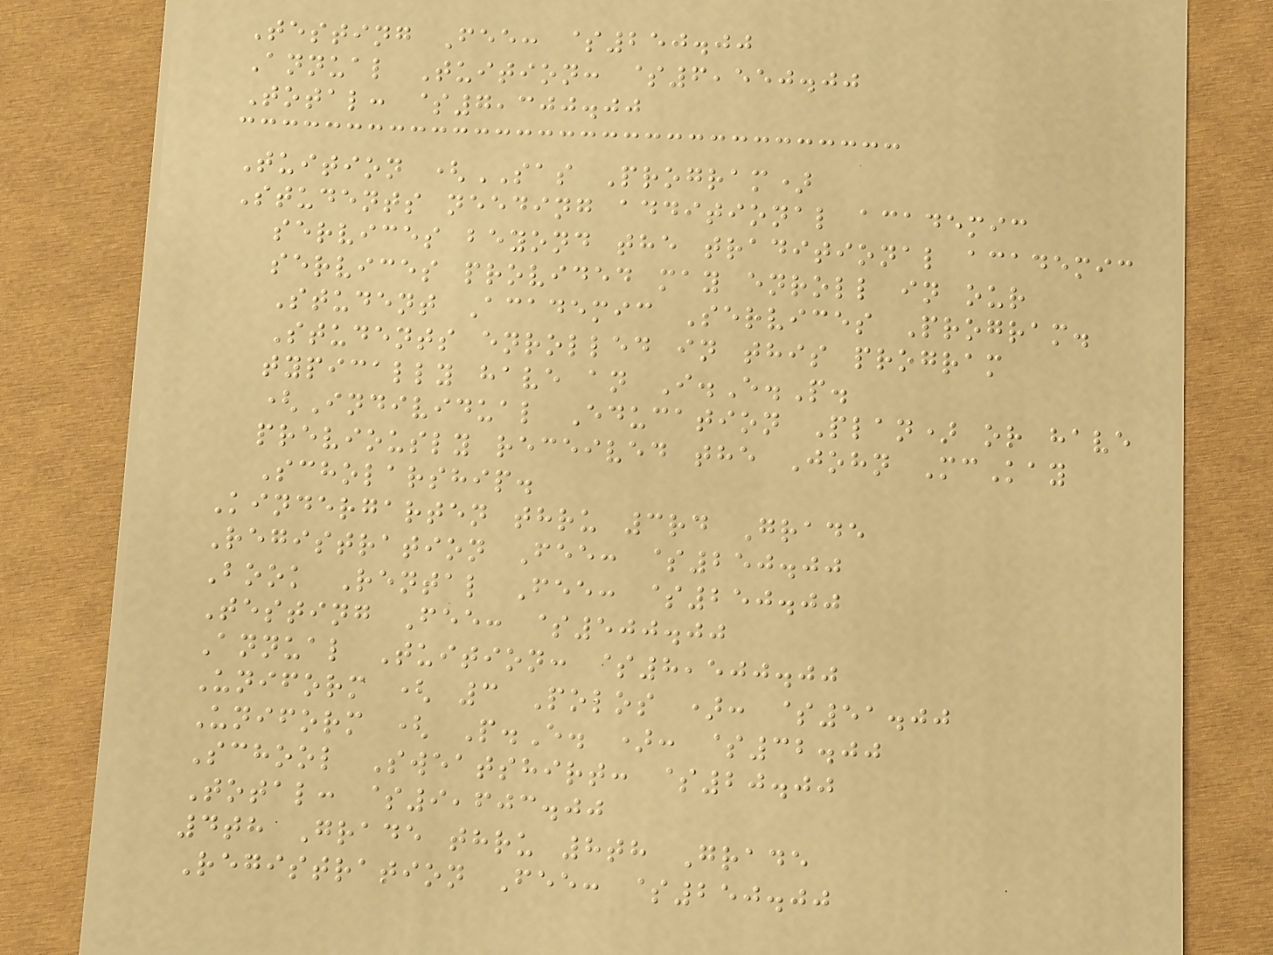Testing Fee: $250.00
Annual Tuition: $6,550.00
Total: $7,300.00
Tuition (SAS Program)
Students needing additional academic
services beyond the traditional academic
services provided may enroll in our
Student Academic Services Program.
Students enrolled in this program
typically have an I.E.P.
(Individual Education Plan) or have
previously received the John McKay
Scholarship.
Kindergarten thru 3rd Grade
Registration Fee: $250.00
Book Rental Fee: $250.00
Testing Fee: $500.00
Annual Tuition: $8,500.00
Uniform ( 3 Polos ): $51.00
Uniform ( P.E. ): $32.00
School Sweatshirt: $20.00
Total: $9,603.00
4th Grade thru 8th Grade
Registration Fee: $250.00
